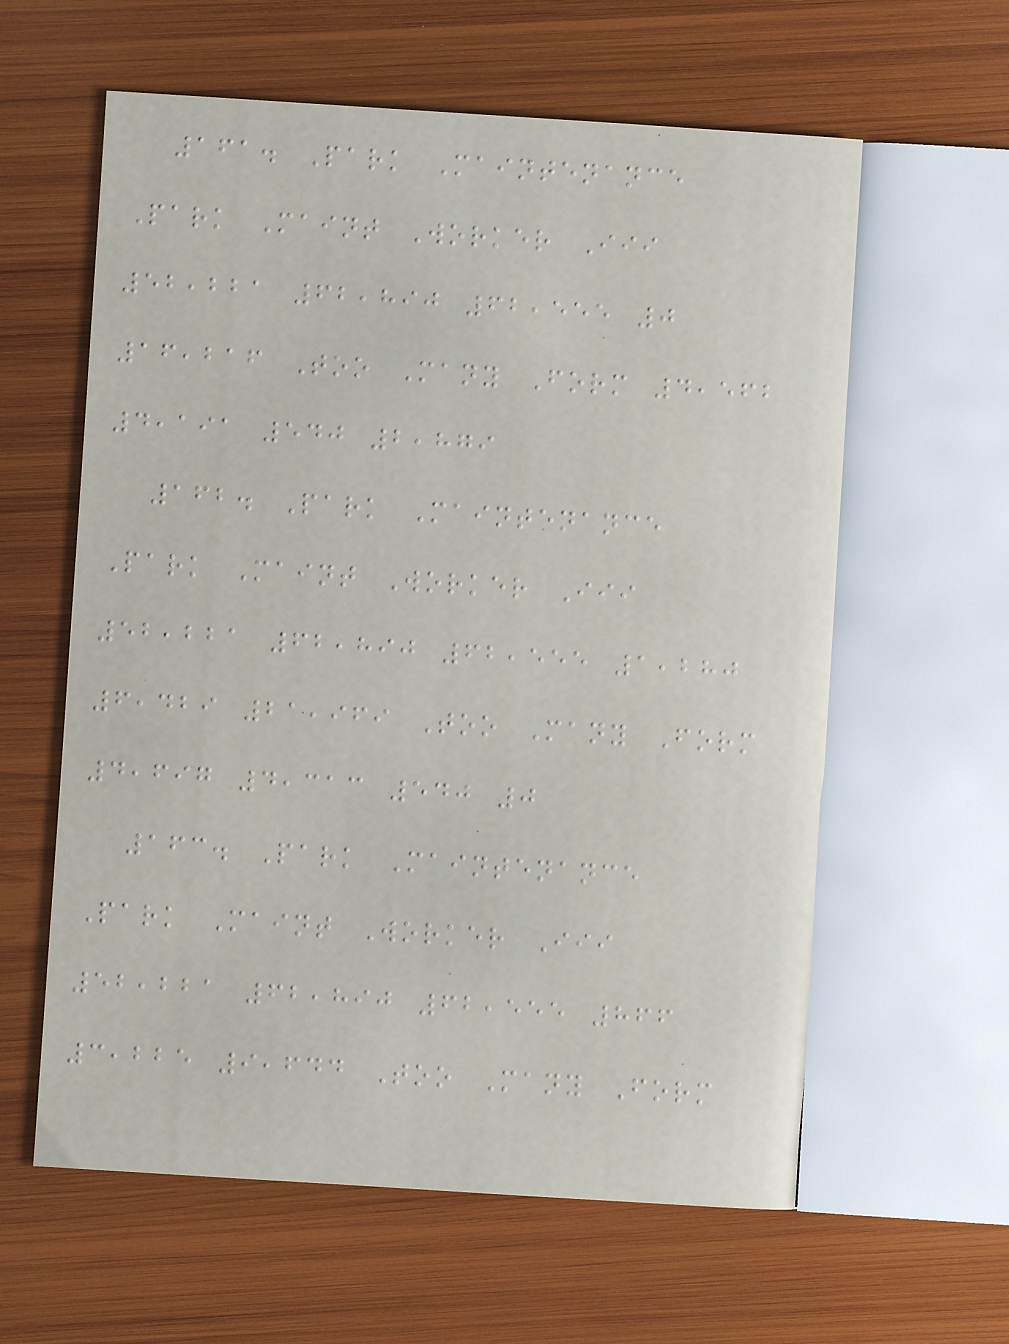161. Park Maintenance
Park Maint Worker Iii
52,221 62,890 62,555 0
16,216 Too Many Form 4,562
4,191 540 2,879
162. Park Maintenance
Park Maint Worker Iii
52,221 62,890 62,555 1,280
6,429 21,969 Too Many Form
4,697 4,313 540 0
163. Park Maintenance
Park Maint Worker Iii
52,221 62,890 62,555 866
3,225 9,644 Too Many Form
